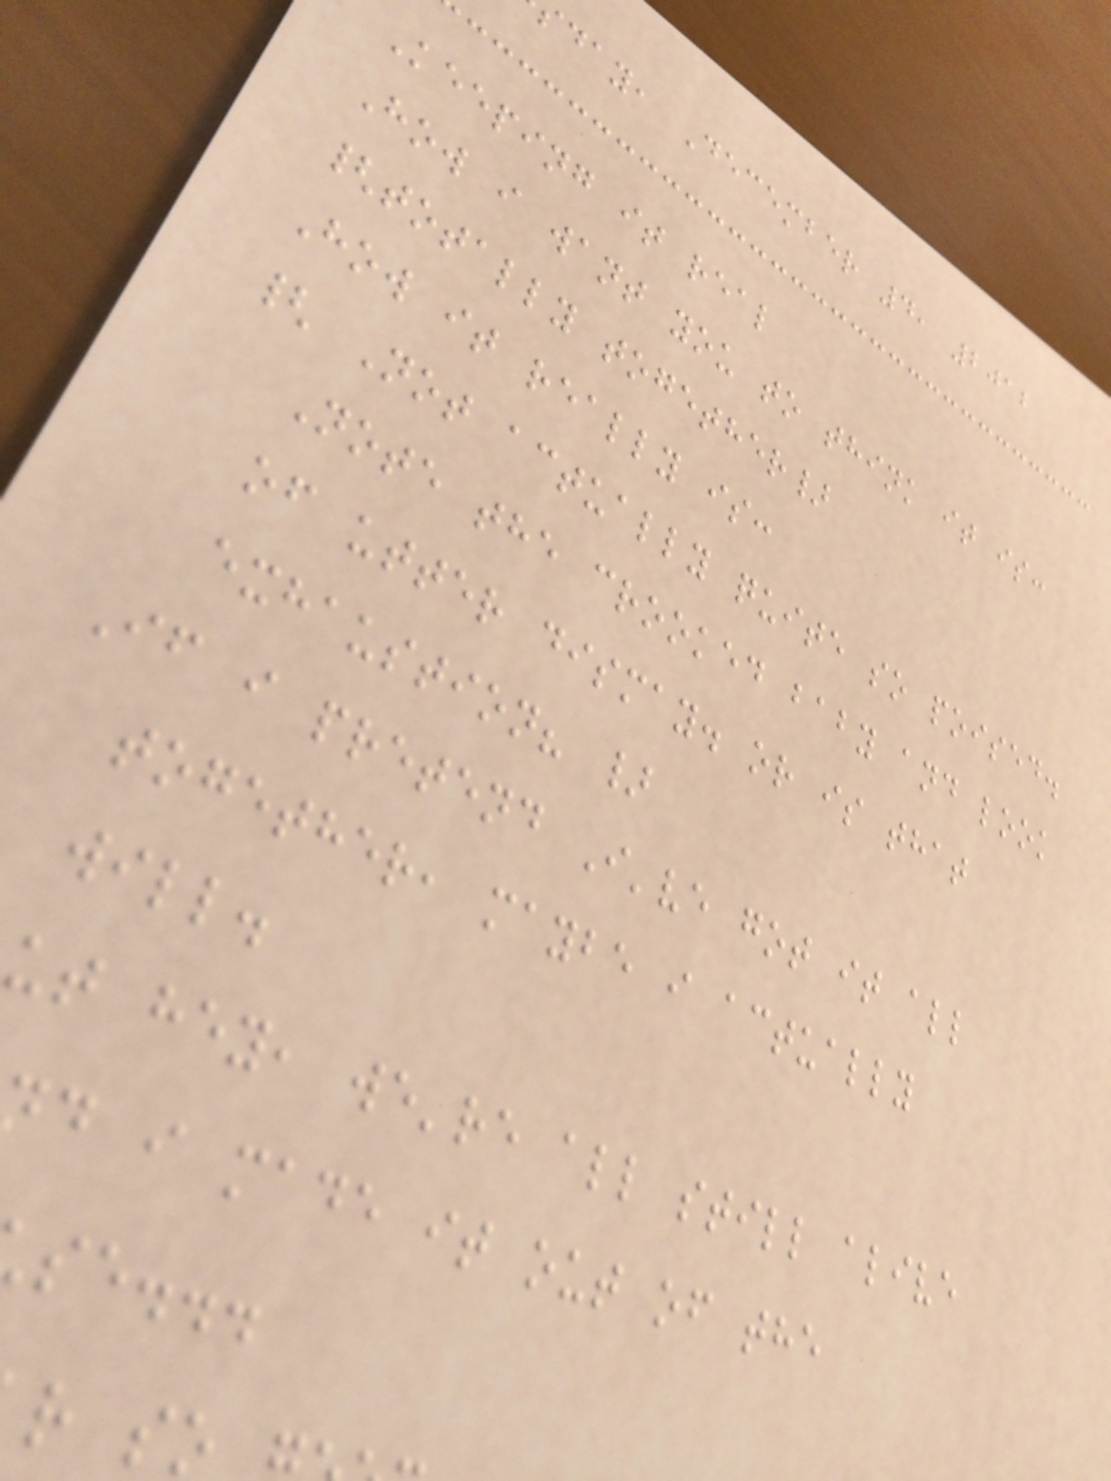sday, December 4, 2012
Keeping it real
How i want you to think it is:
{totally together}
How it really is:
{ Not actually quite so poised.
Note the crooked baby and look
of utter dismay. or is that
exhaustion? }
If i pretend I've got it all
together, maybe i actually
will.
ut hey, we're all still alive
d i made it out of the
se...
r so
